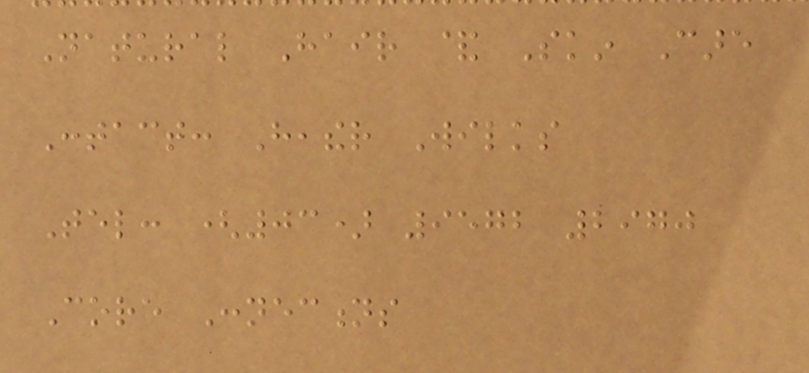Natural Hair & Skin Care
Contact: Heather Wilks
Tel: (03) 9572 2970
Core Connections
